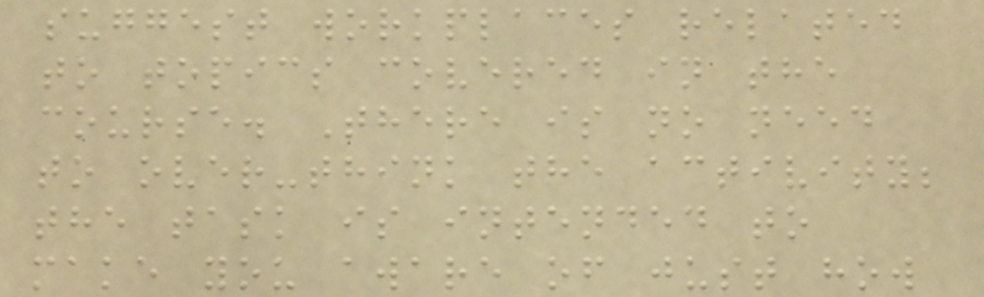suggest workplaces related
to topics covered in the
course. There is no need
to over-think the activity;
the task is intended to
make you aware of just how
